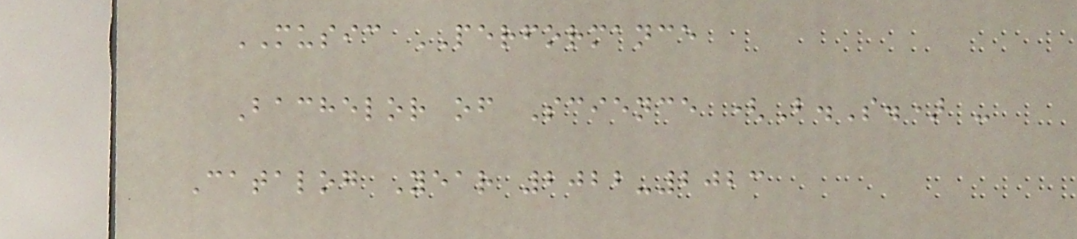MUSIC PERFORMANCE
Bachelor of Science (B.S.) -
Catalog Year 2022-2023
